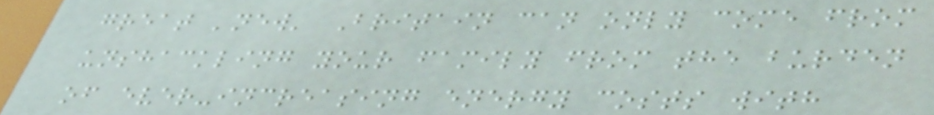great 'new' Britain can only come from
unshackling your family from the burden
of ever-increasing energy costs with
